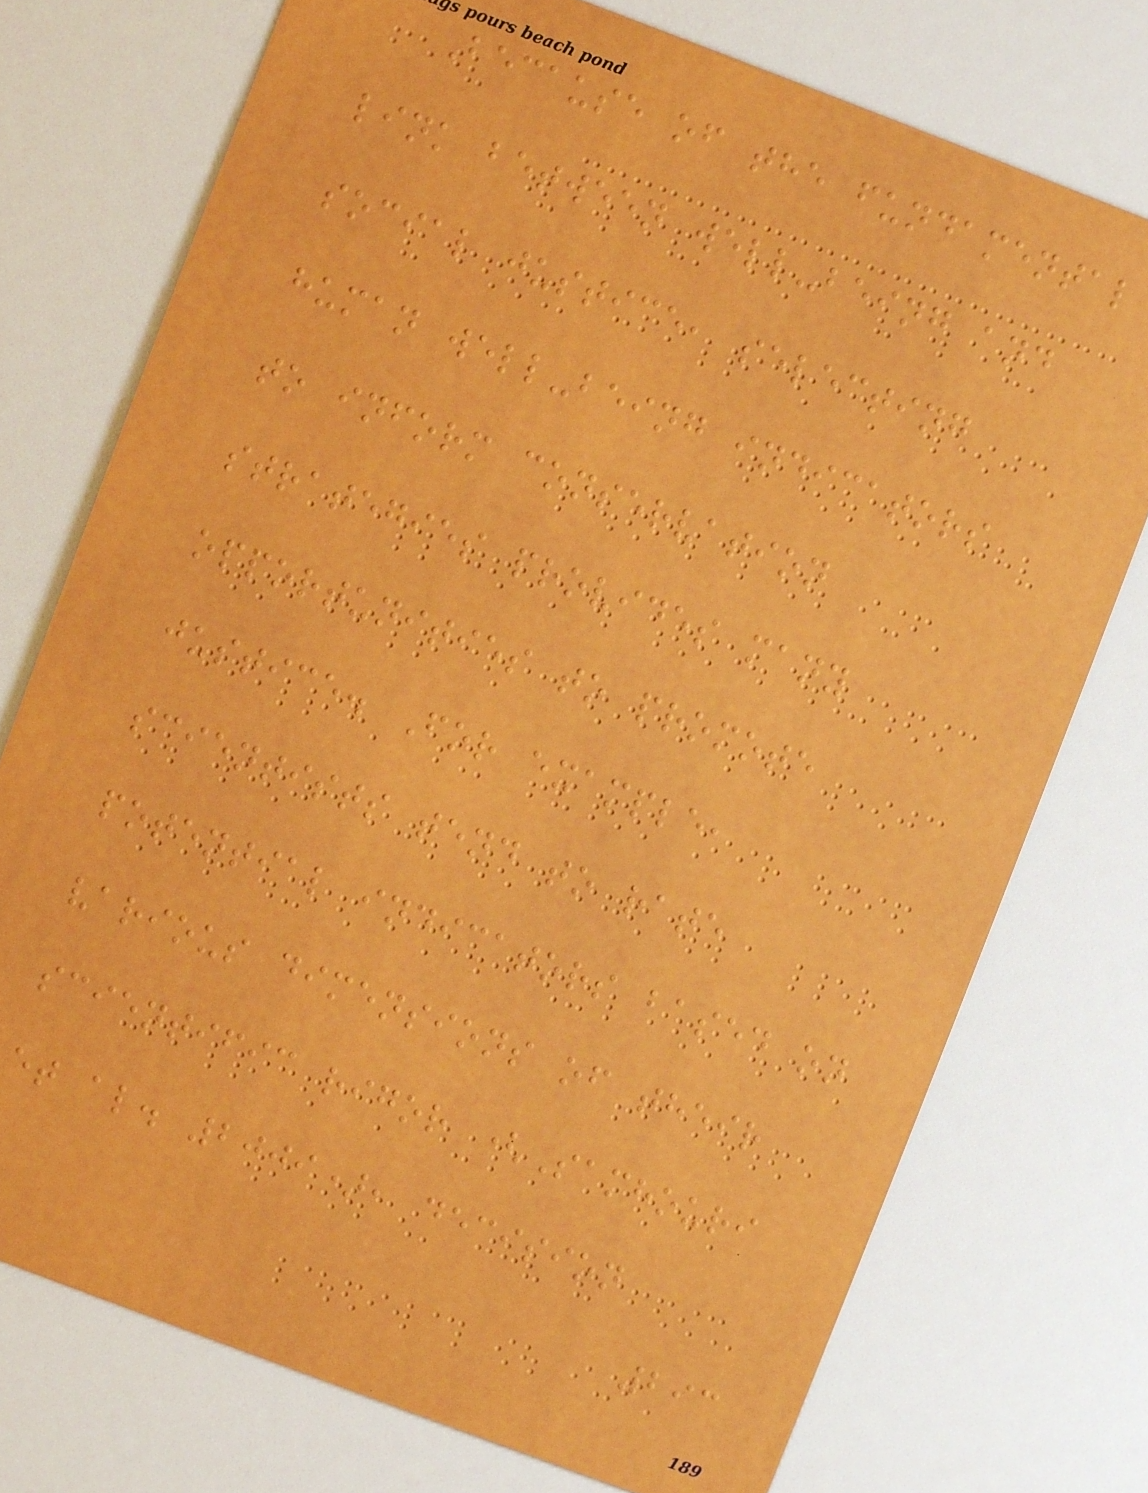Because of the fundamental
link between well-being and
social justice, selecting
human well-being indicators
to inform conservation
strategies provides many
opportunities to promote
justice. For example,
scientists tend to rate
potential indicators based on
various dimensions of their
scientific rigor (Samhouri
et al. 2009), decision
293
